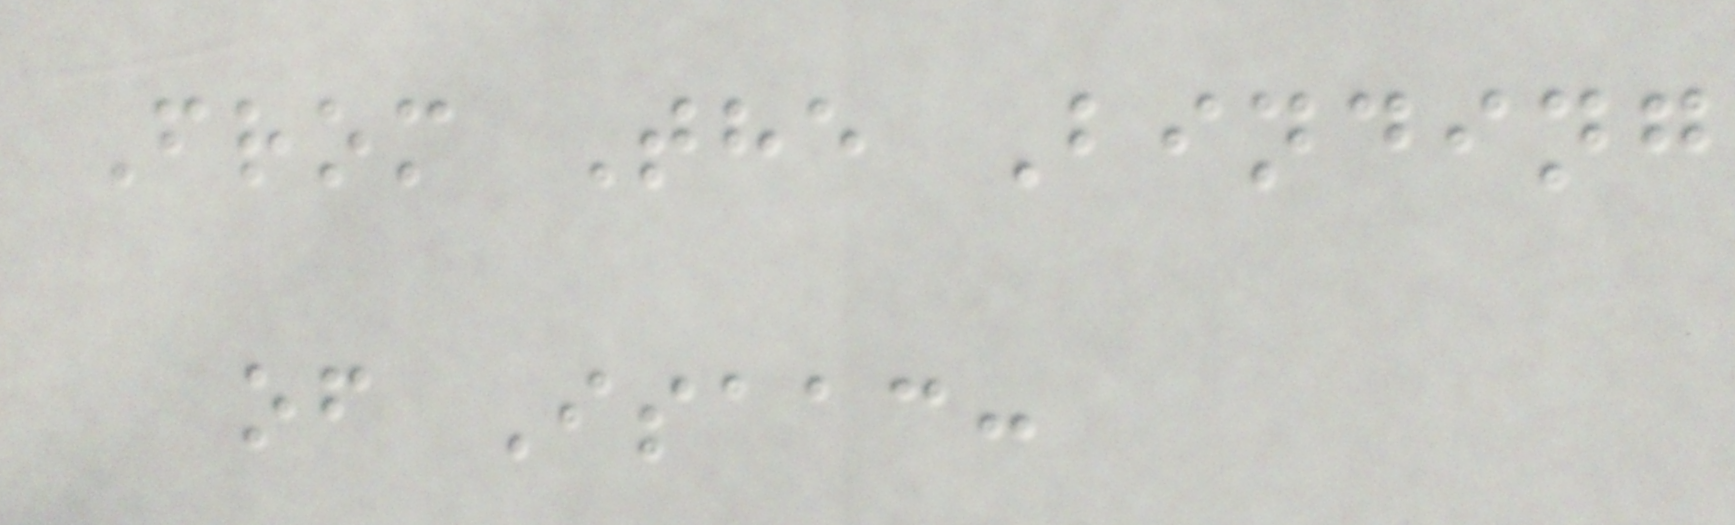From The Binding
of Isaac:
